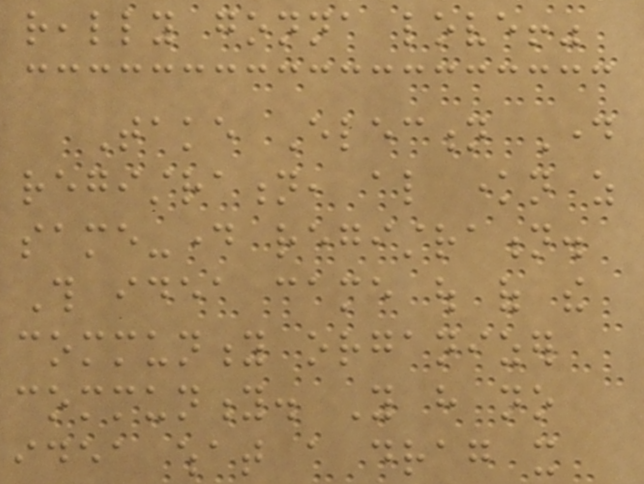really gonna love!"
Take Election Day
registration, also known as
same-day registration.
This idea came out of the
community organizer
community. You have no
idea what a drag it
